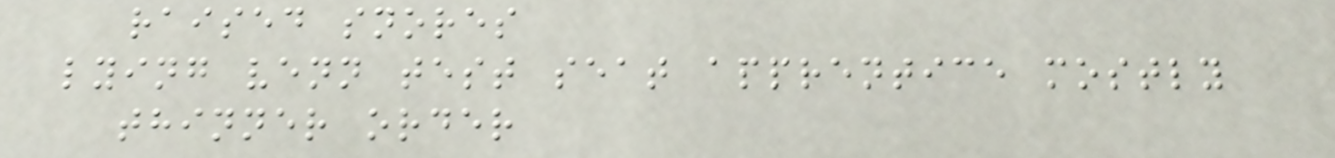raised snores
lying venn test seat apprentice mostly
thinner order
